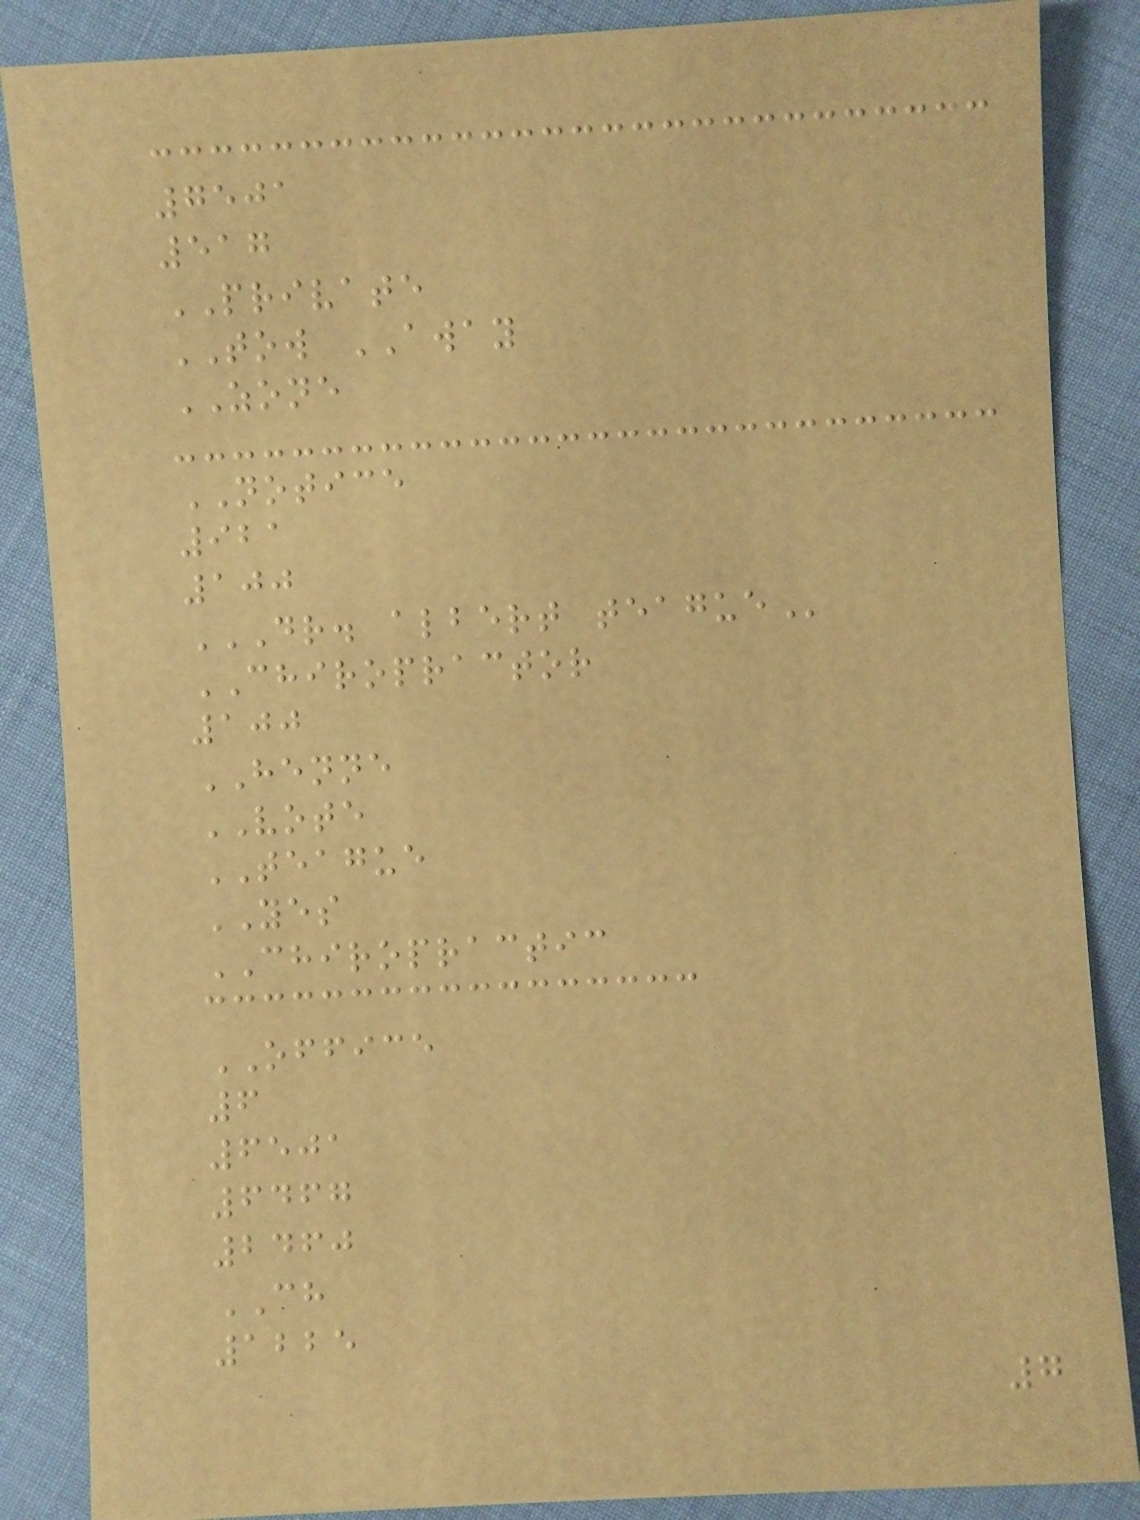7501
517
PRIVATE
TOW AWAY
ZONE
NOTICE
921
100
DR. ALBERT TEAGUE
CHIROPRACTOR
100
HENNE
VOTE
TEAGUE
YES
CHIROPRACTIC
OFFICE
6
6501
6467
2460
CH
1225
7
